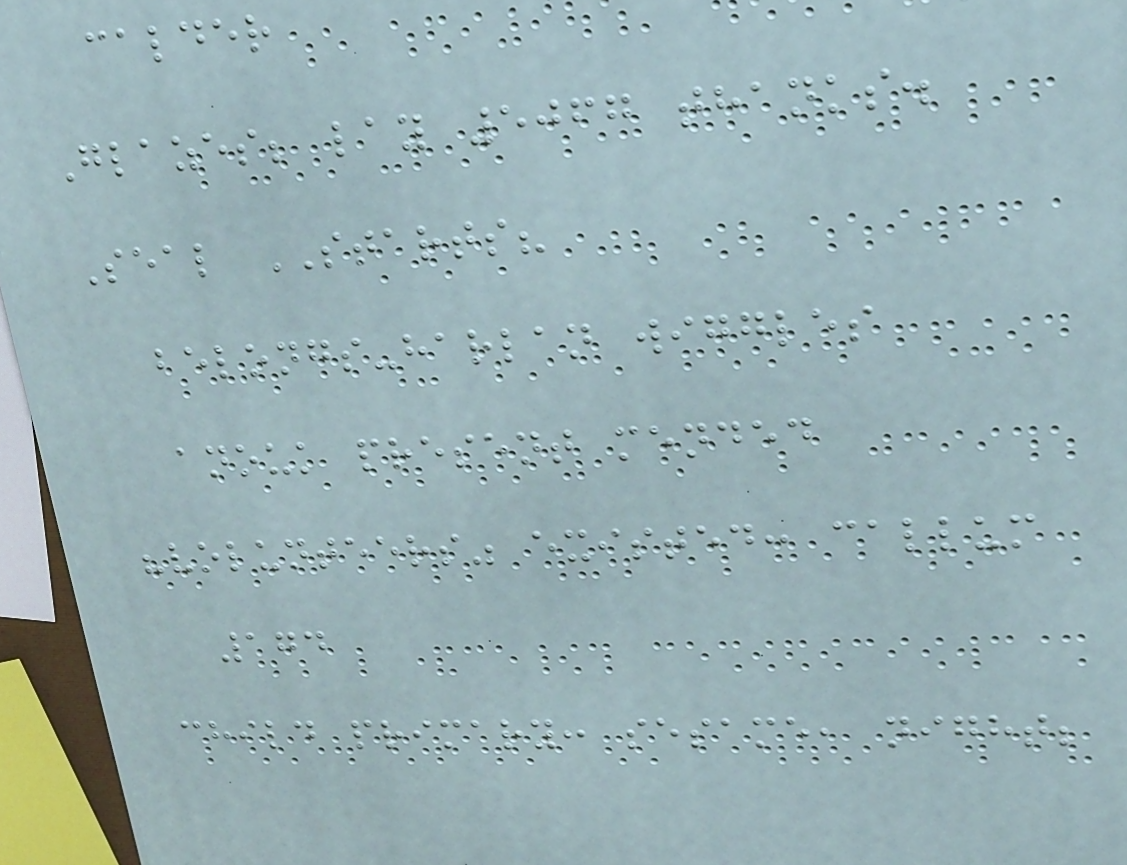calder
Glazes; lay 5067 thanks.
Seal STARTS?
belongs-harlan wiggles
anouk present mended
"volunteers" existed: callum
174
child primary: sesame, night;
